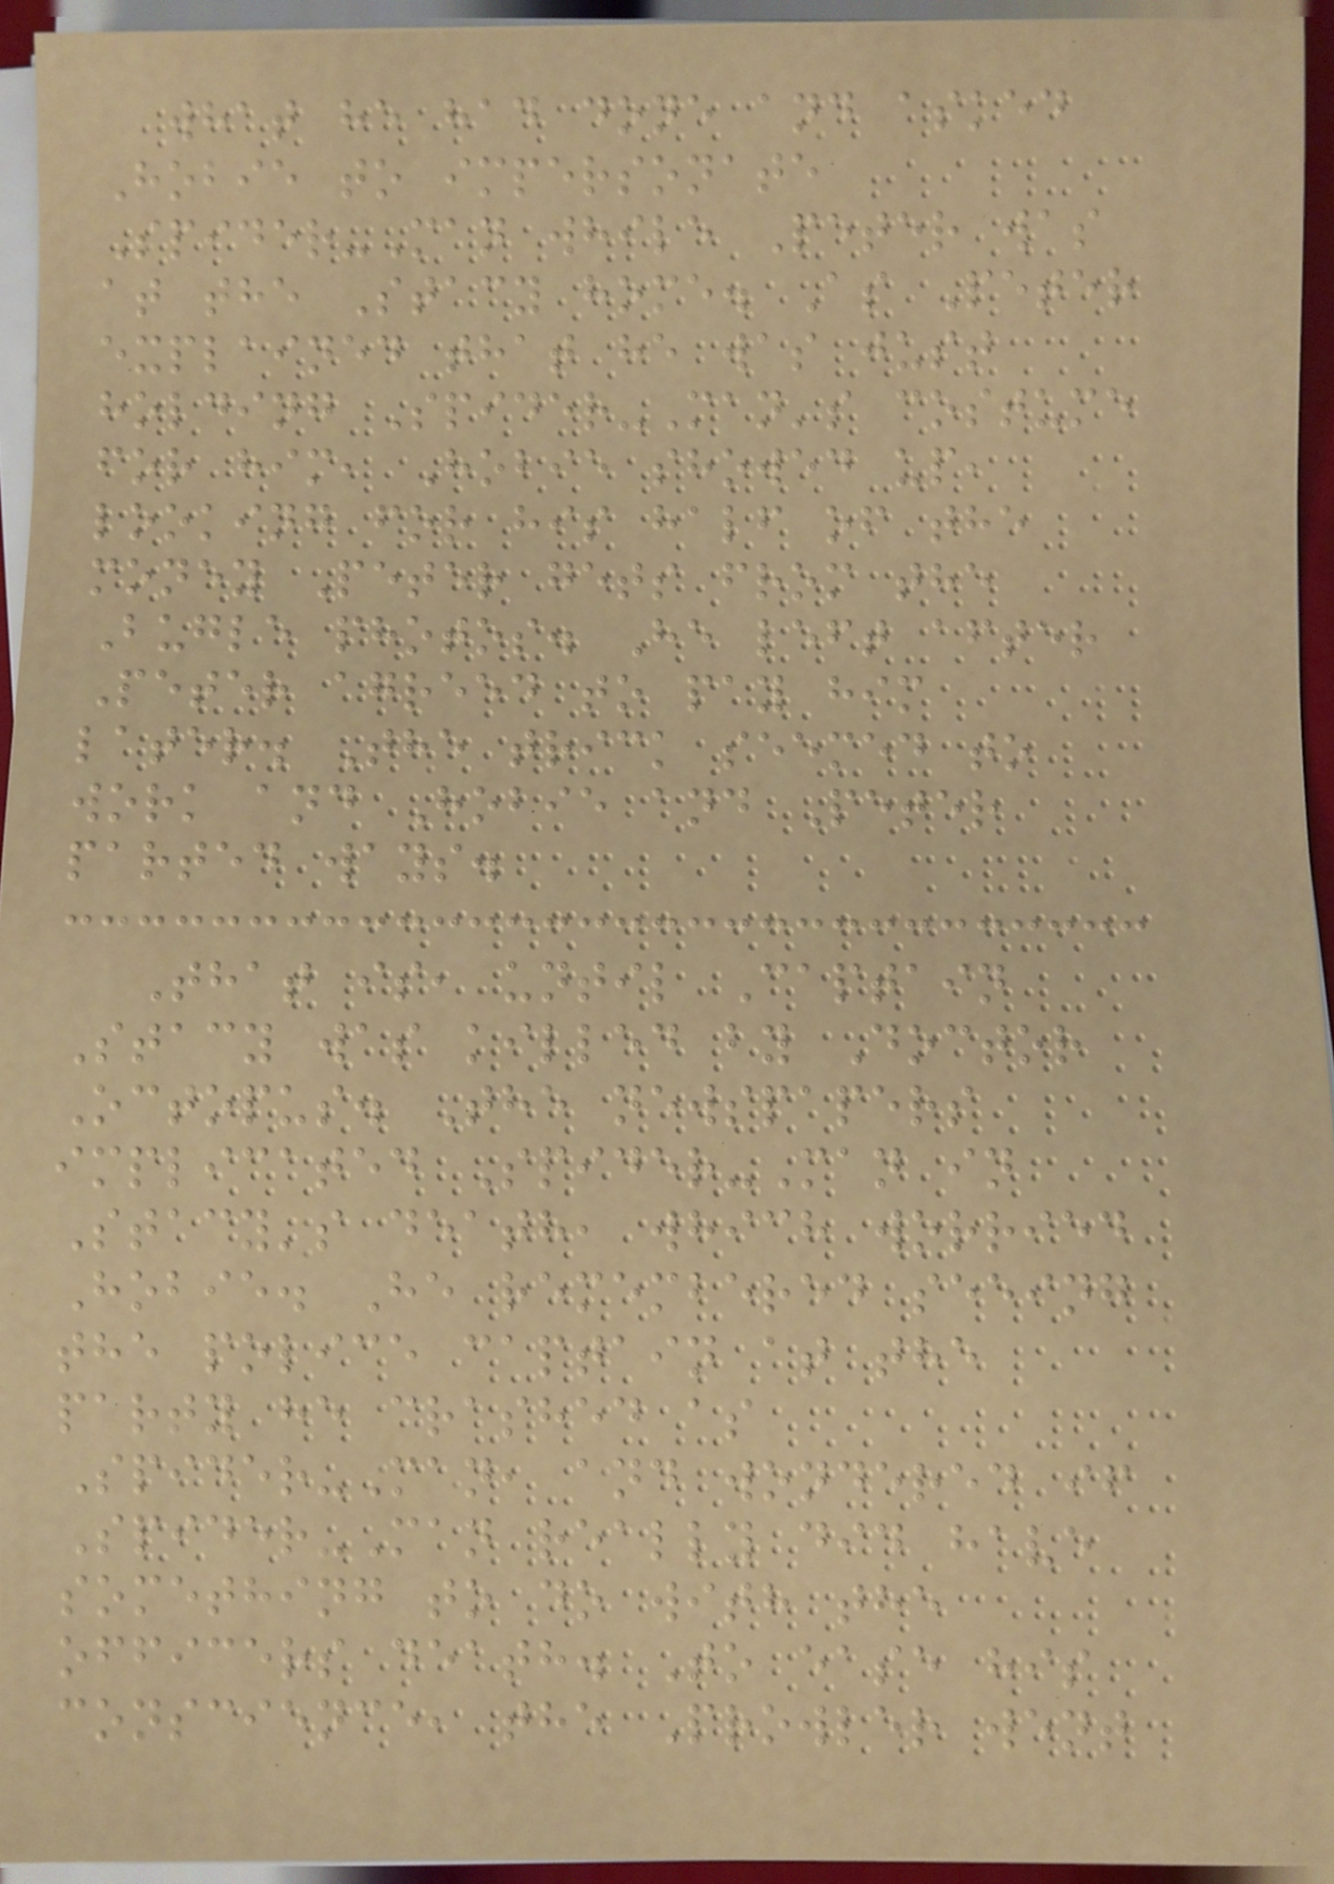what he had done and asked
Hobie to impersonate
Spider-Man while Peter was
at the Stacy home. As Peter
explained that he was just
holding Spider-Man's costume
for him, Hobie showed up,
looking for his half of the
money Peter gets from the
Bugle photos. He left after
Peter agreed to pay him
later. The trick seemed to
work and Hobie and Peter
parted ways.
That is, until Captain
Stacy was killed by Doctor
Octopus. The newspapers
implicated Spider-Man in
Stacy's death, which worried
Hobie. He remembered seeing
the police captain at the
party he crashed as
Spider-Man, and wondered if
Spider-Man really did have
something to do with the
officers death. To ease his
conscience, the Prowler went
